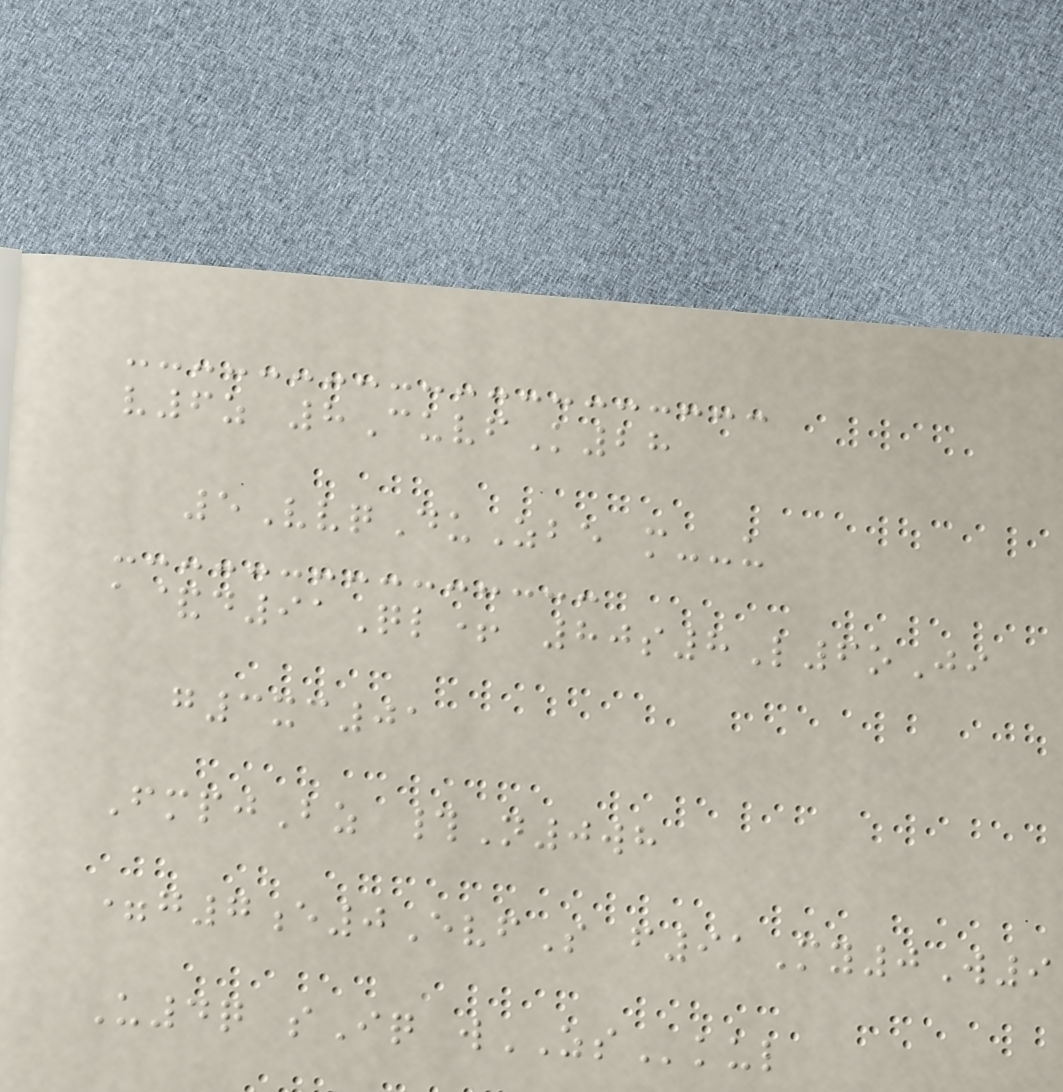v6z 8CuvfK28
5VvqDuZbe m--u
a&d91Ql+ 80s8L6oJi
g3xc01
FmpjBz #N0wh
=g7e0EvfS f91My0W9
U4q sIq wZSkul
